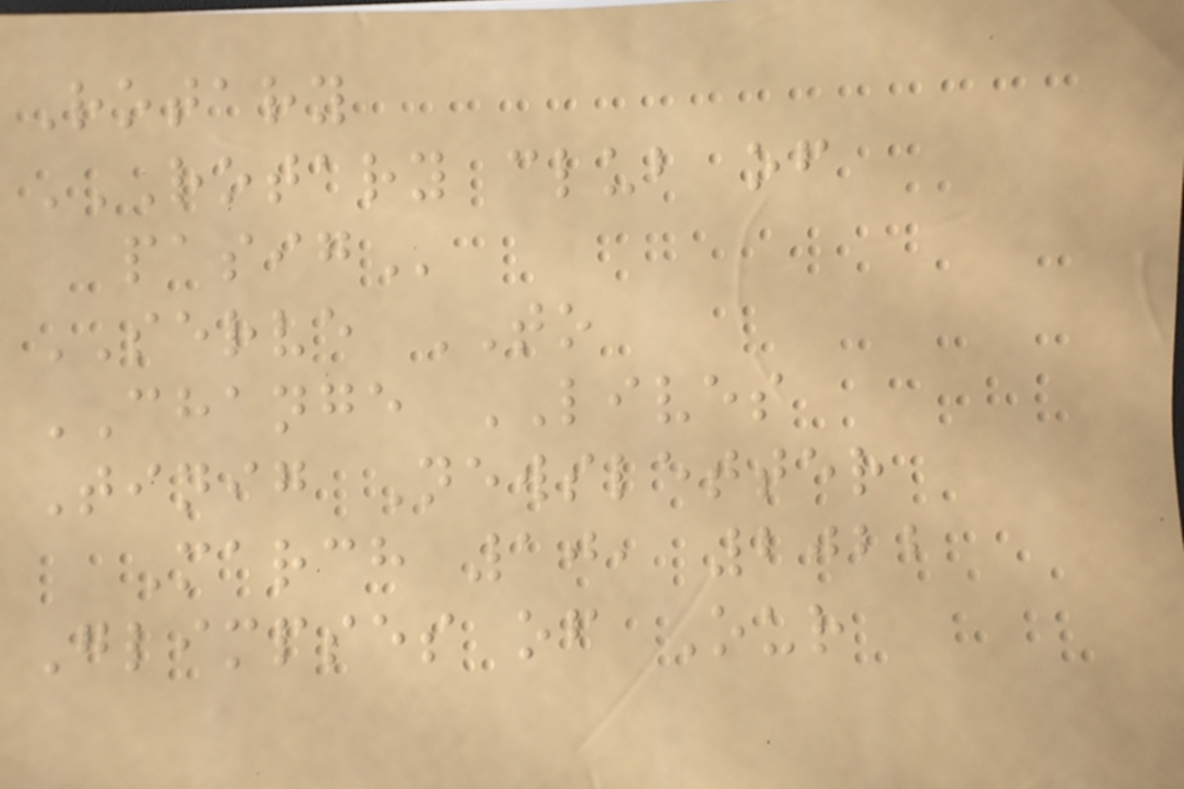Rotary
ROTARY CLUB OF
PASIG
SERVE TO
CHANGE LIVES
Tinig Newsletter
March 10, 2022
Glimpses of Our
